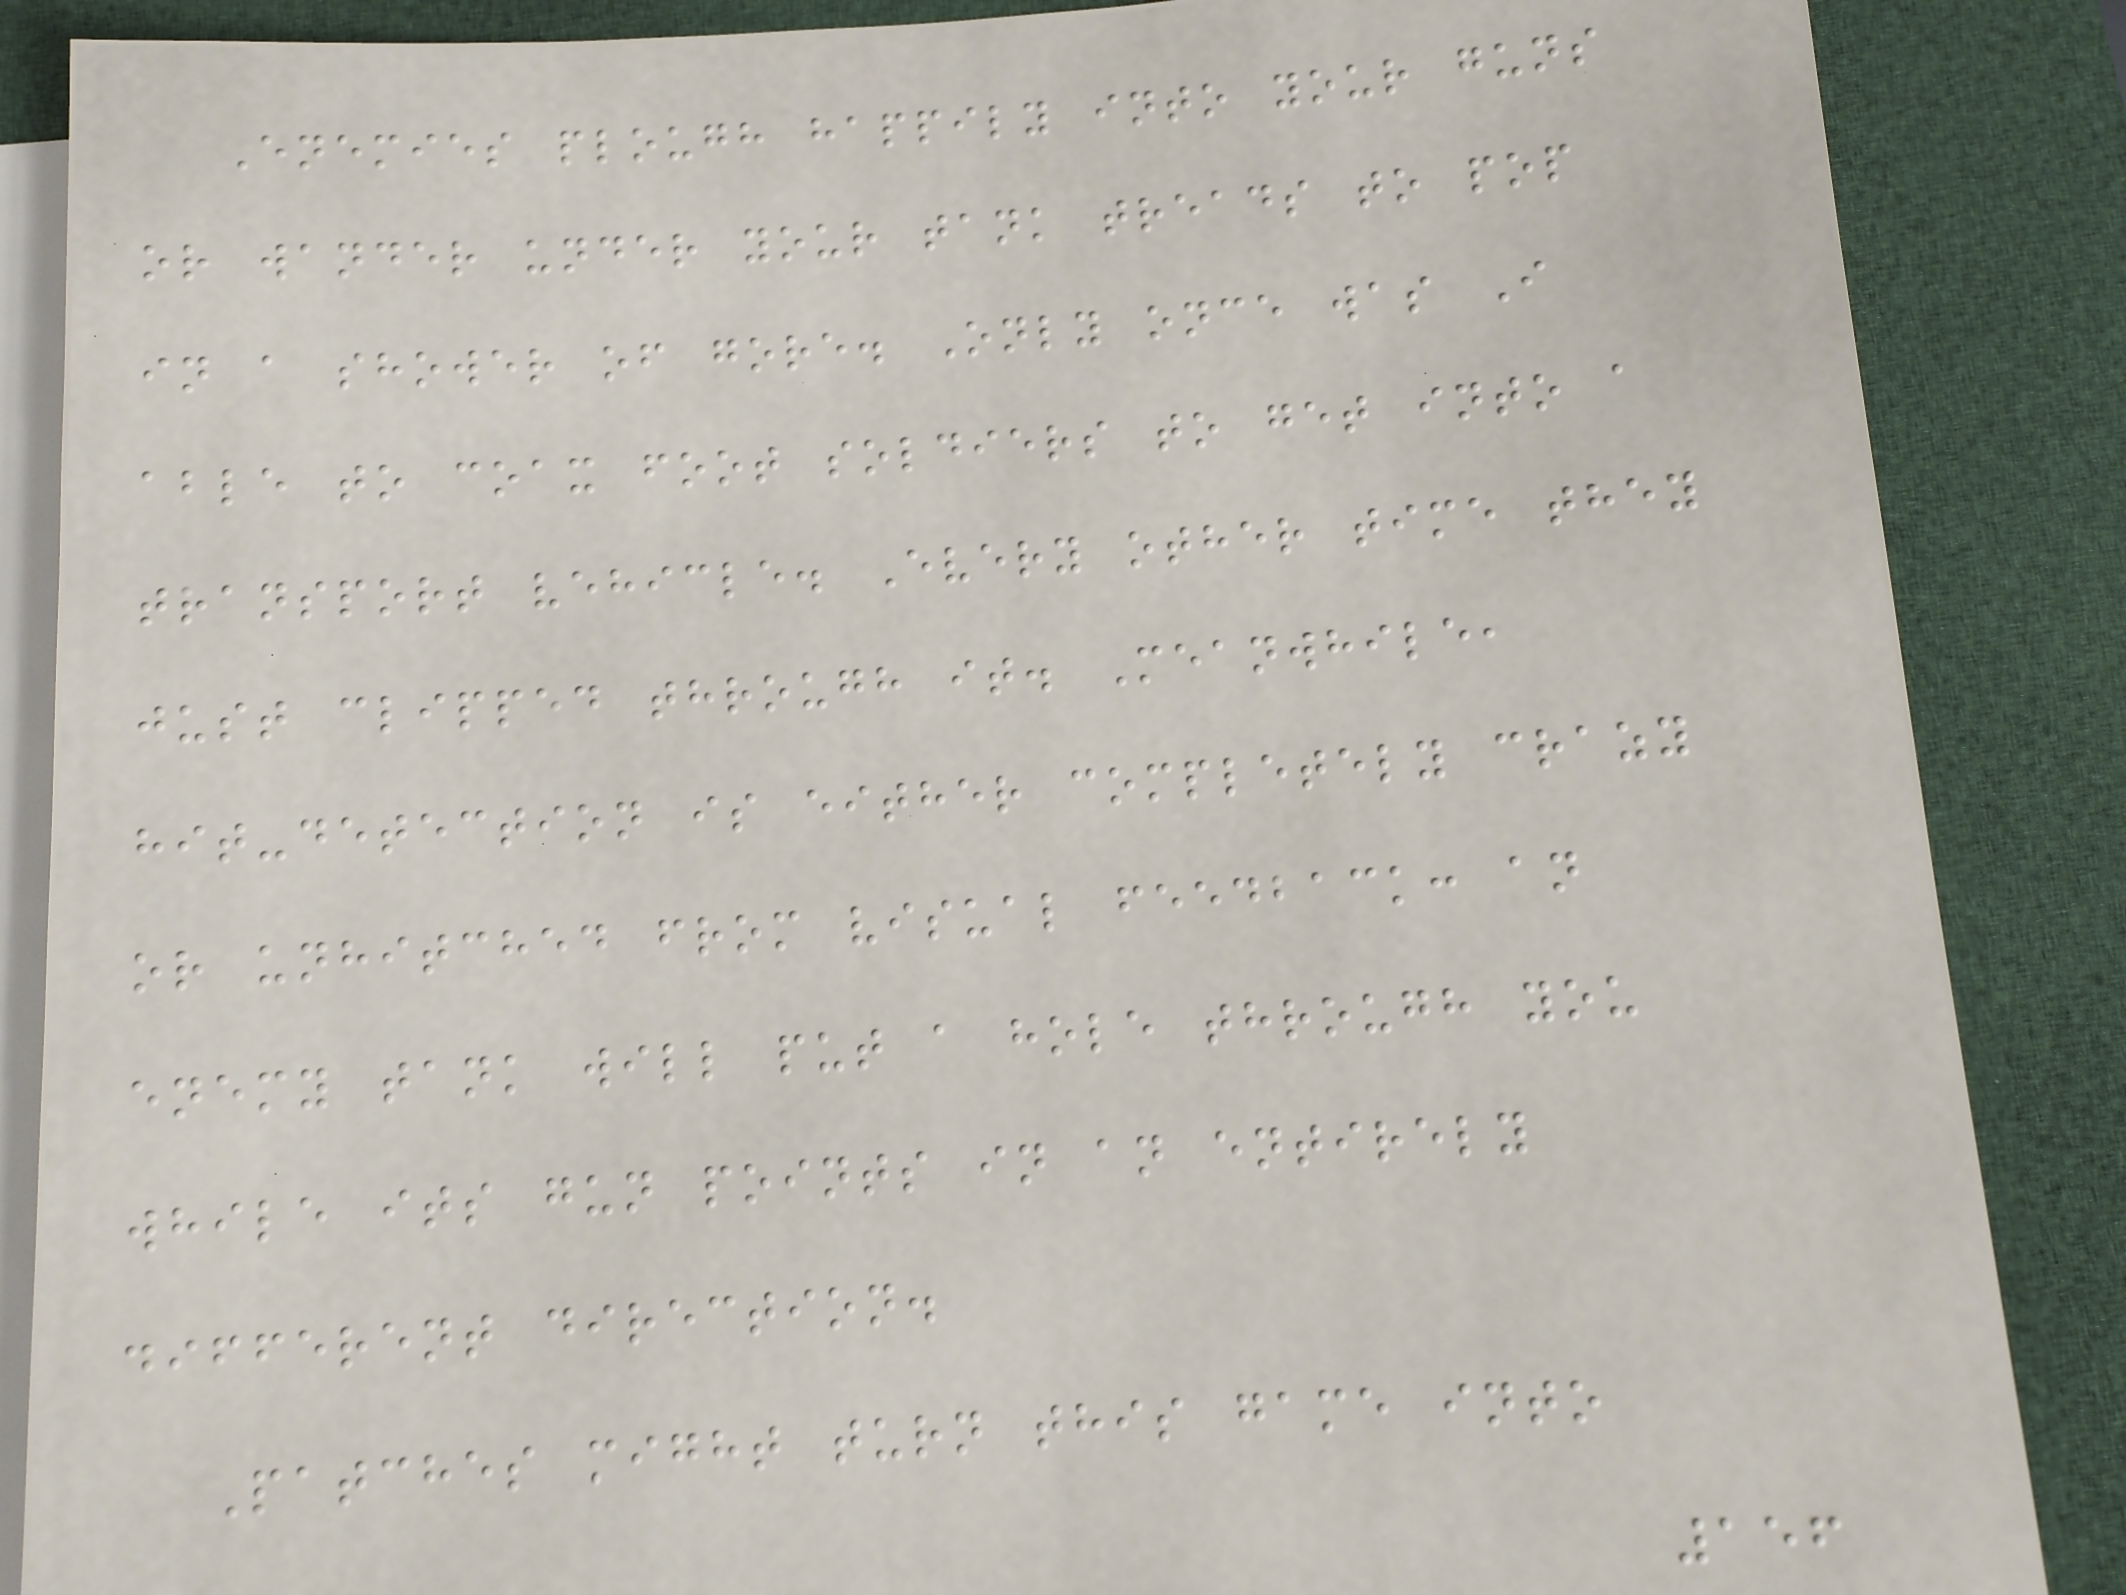Enemies plough happily into your guns
or wander under your tank treads to pop
in a shower of gore. Only once was I
able to coax foot soldiers to get into a
transport vehicle. Every other time they
just clipped through it. Meanwhile,
hit-detection is either completely crazy
or unhitched from visual feedback: an
enemy tank will put a hole through you
while its gun points in an entirely
different direction.
Patches might turn this game into
156
